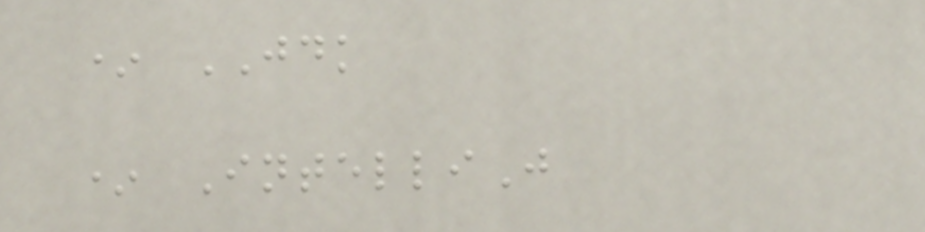* JDK
* IntelliJ
